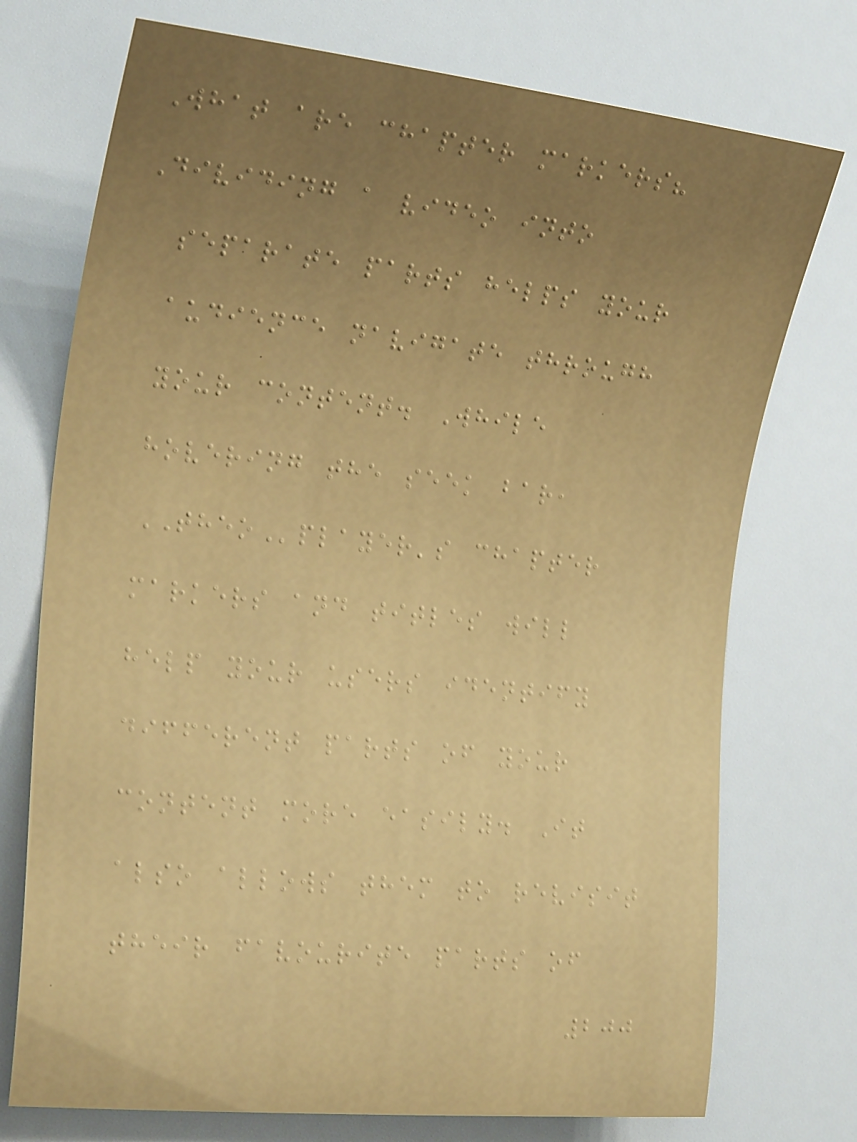What are chapter markers?
Dividing a video into
separate parts helps your
audience navigate through
your content. While
hovering the seek bar,
THEOplayer's chapter
markers and titles will
help your users identify
different parts of your
content more easily. It
also allows them to revisit
their favourite parts of
200
